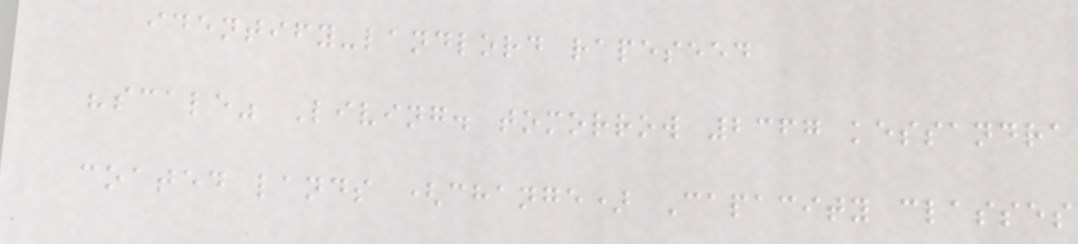identify-landlord rapeseed
"scale" Living. tomorrow 2367 kessandra
coated lands (change) Capacity classes
